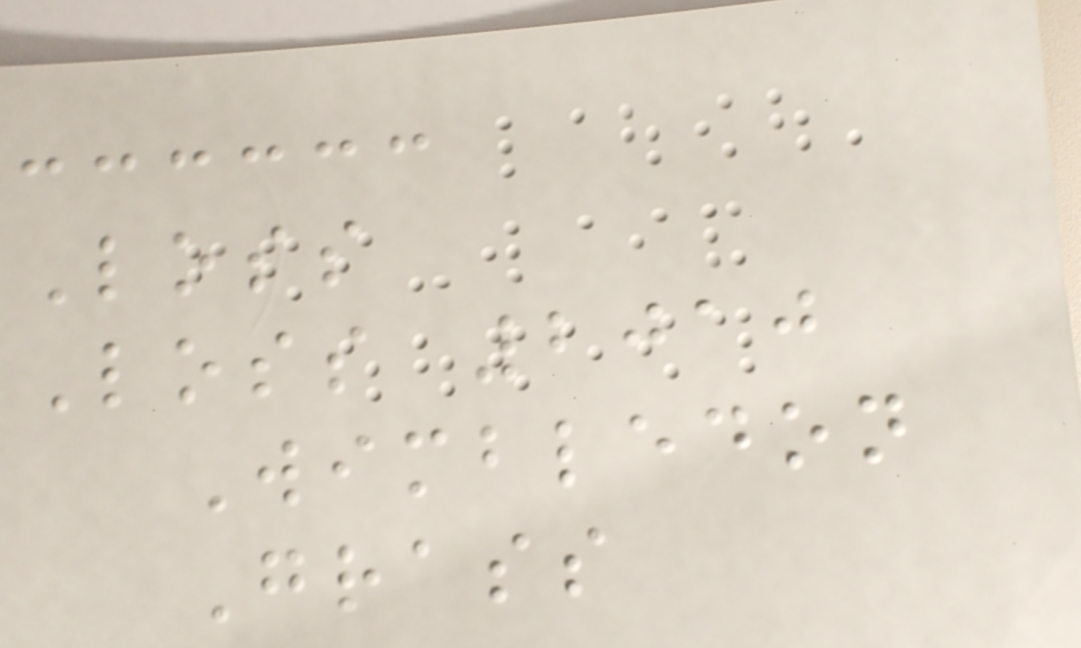Loss
Loss 2010
Wimbledon
Grass
